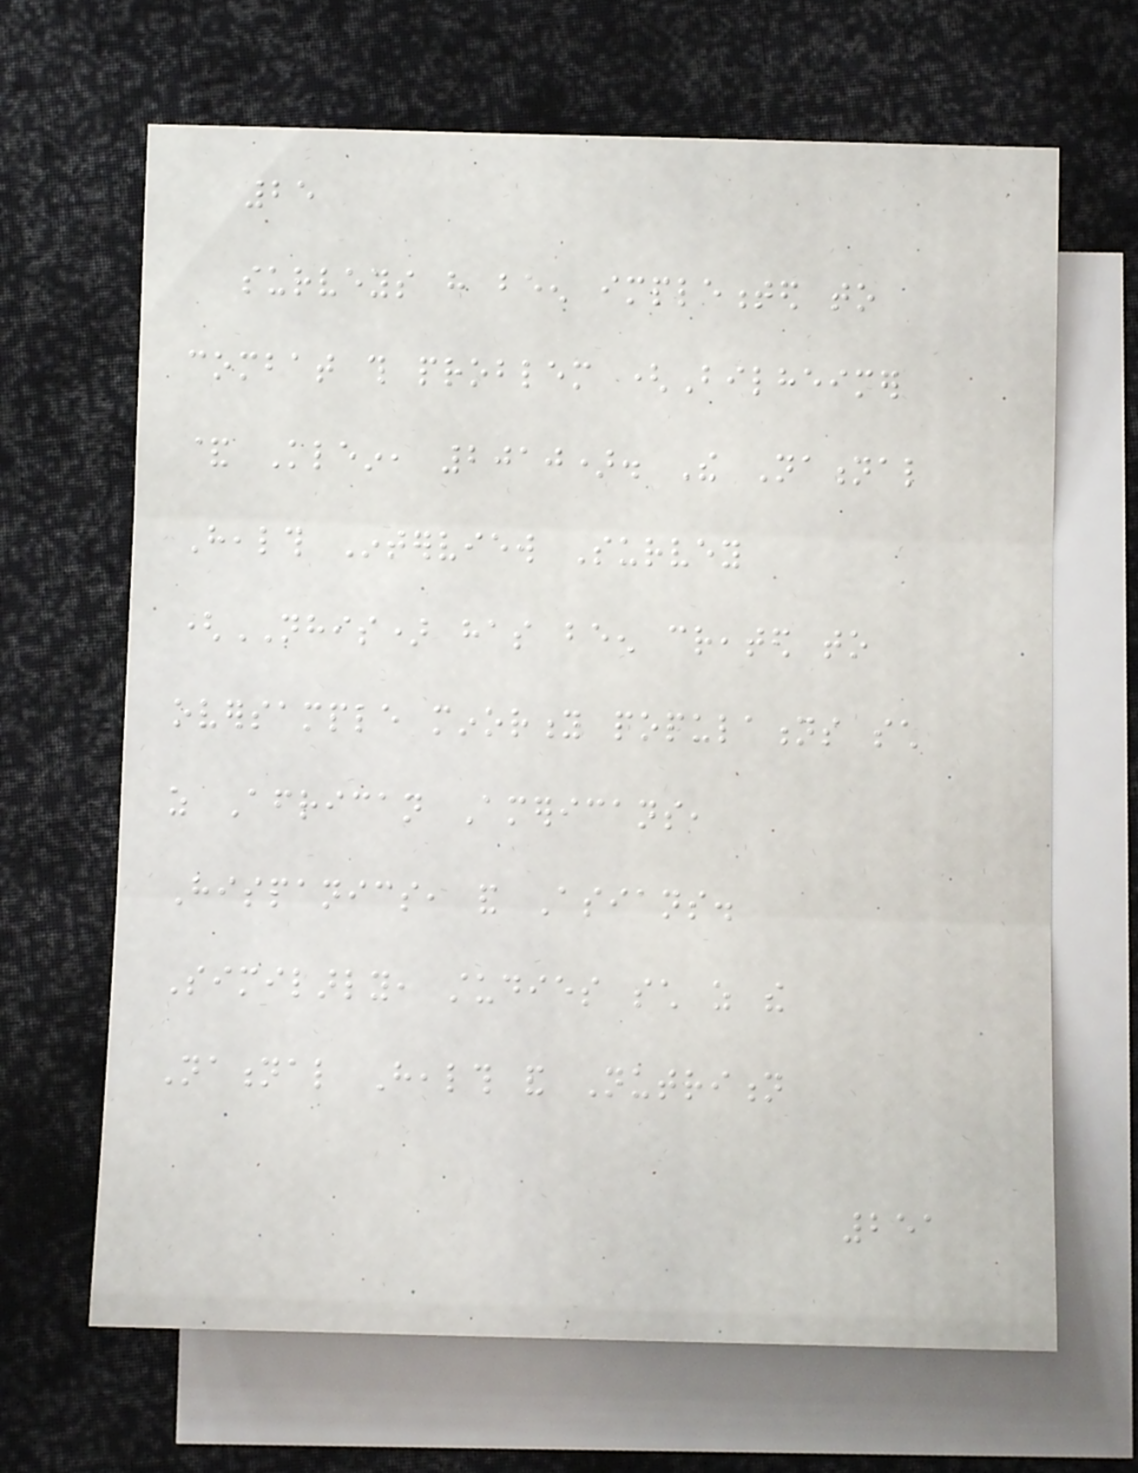25
surveys have been implemented to
combat this problem (Bilheimer
& Klein, 2010). The National
Health Interview Survey
(NHIS) has been created to
oversample minority populations such
as African Americans,
Hispanics, and Asians.
Similarly, studies such as the
National Health and Nutrition
251
